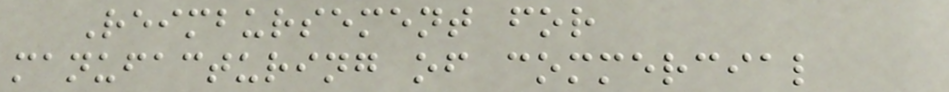Reimbursement for
manufacturing of commercial
